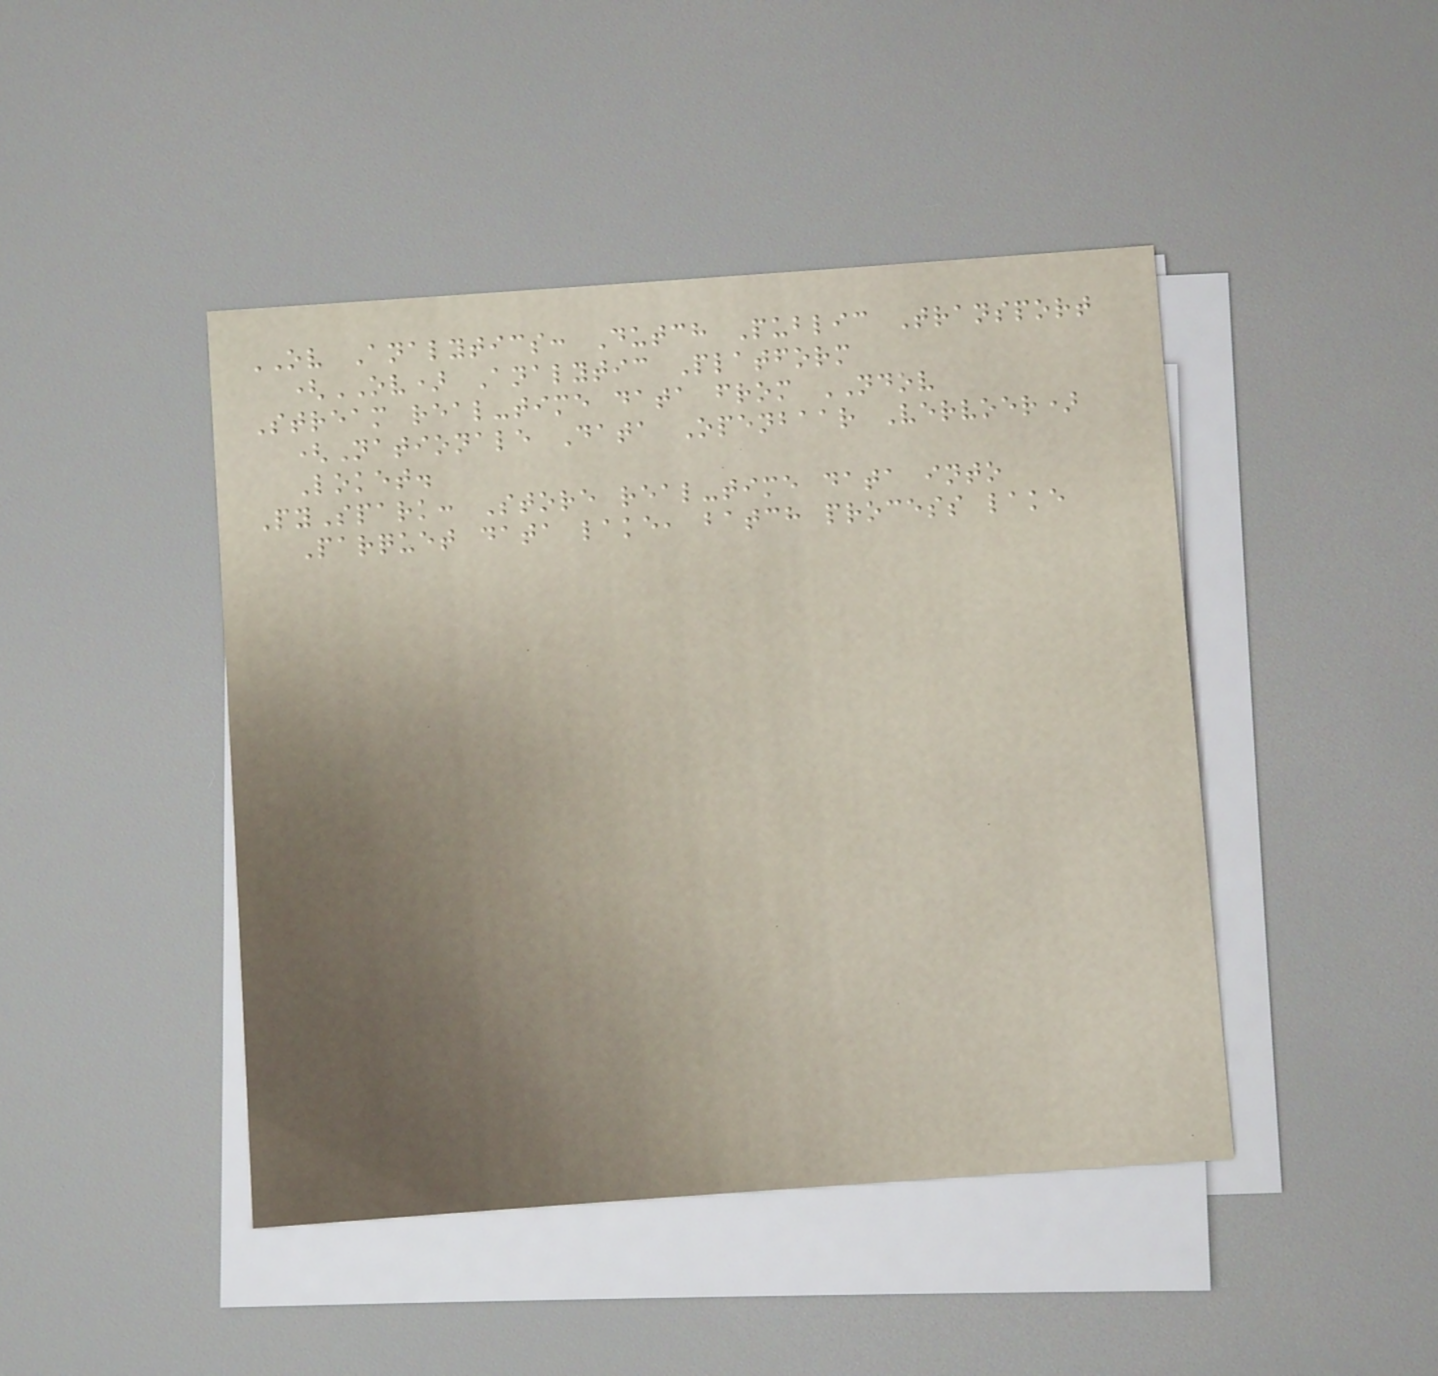OV Analytics: Dutch Public Transport
(OV) Analytic Platform
Stream real-time data from NDOV
(Nationale Data Openbaar Vervoer)
Loket.
PySpark: Store real-time data into
Parquet data lake, batch process lake
